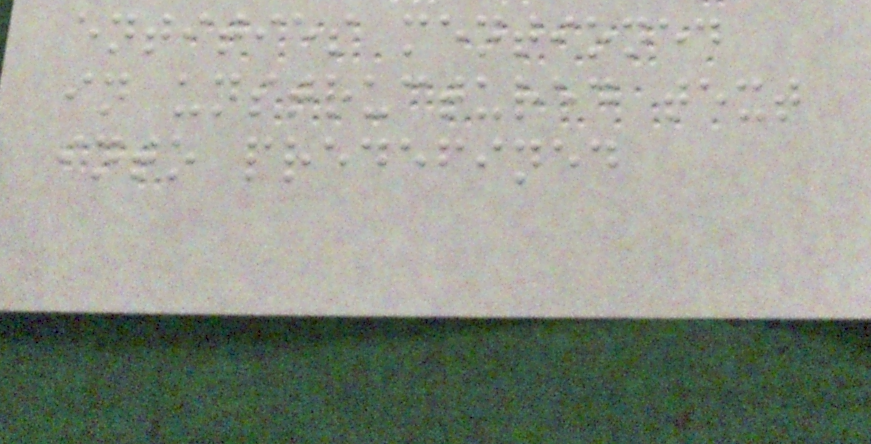entities mentioned
in unstructured text
into predefined
